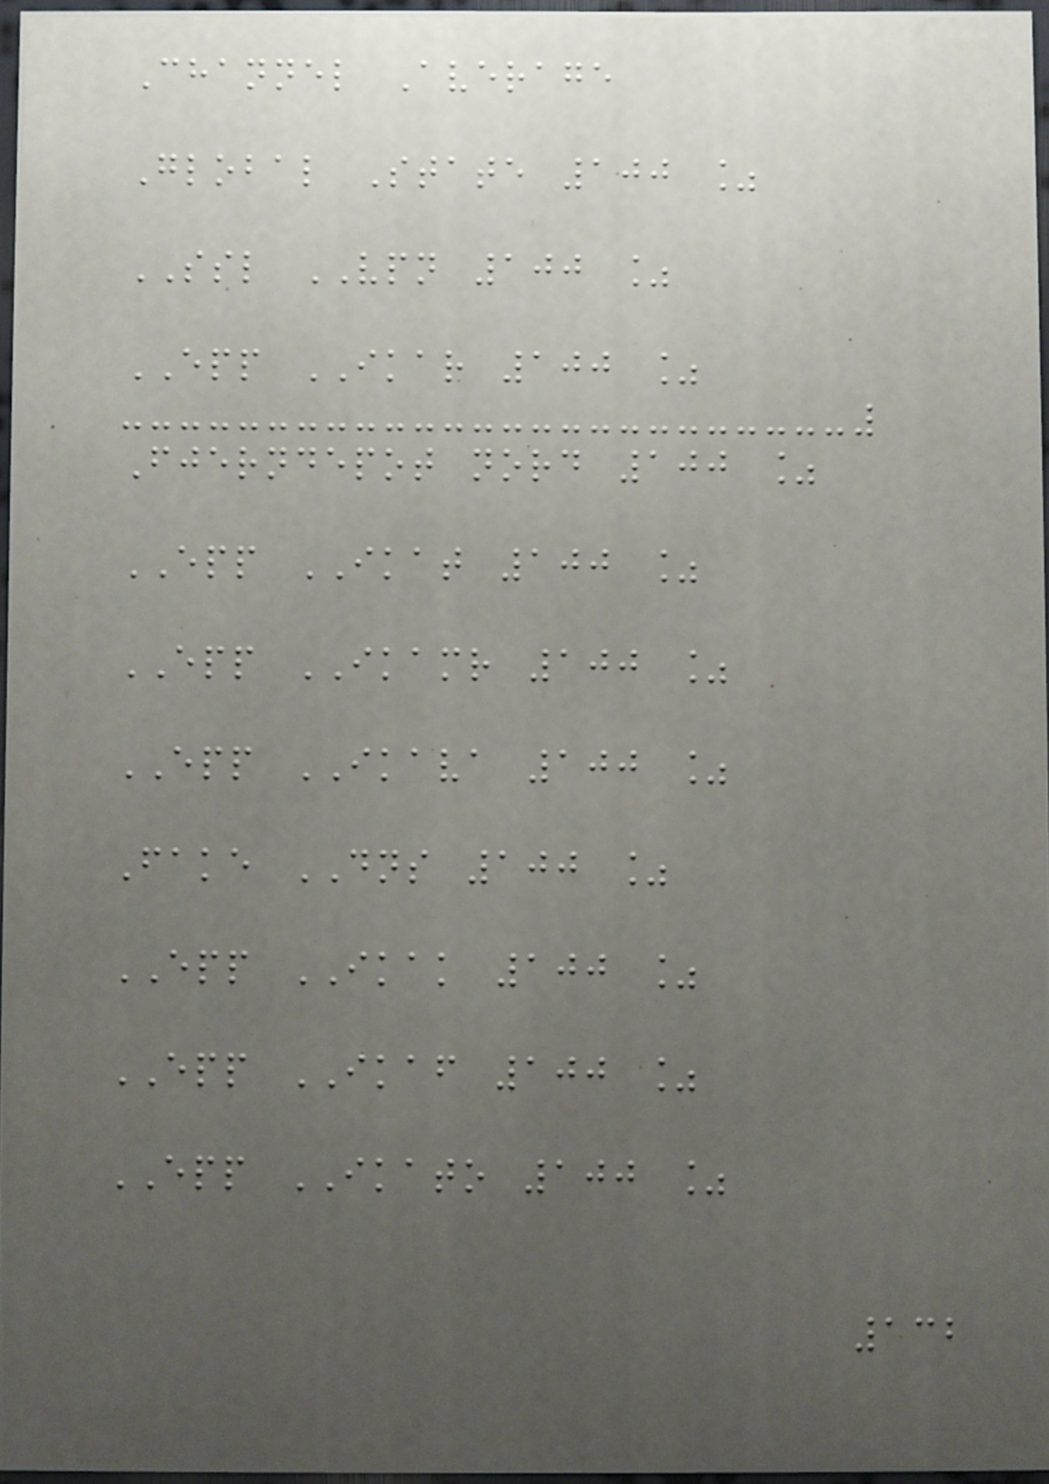Channel Average
Global State 100 %
SSL VPN 100 %
EPP IKAR 100 %
Fjerndepot nord 100 %
EPP IKAT 100 %
EPP IKAMR 100 %
EPP IKAVA 100 %
Fake DNS 100 %
EPP IKAK 100 %
EPP IKAF 100 %
EPP IKATO 100 %
132
